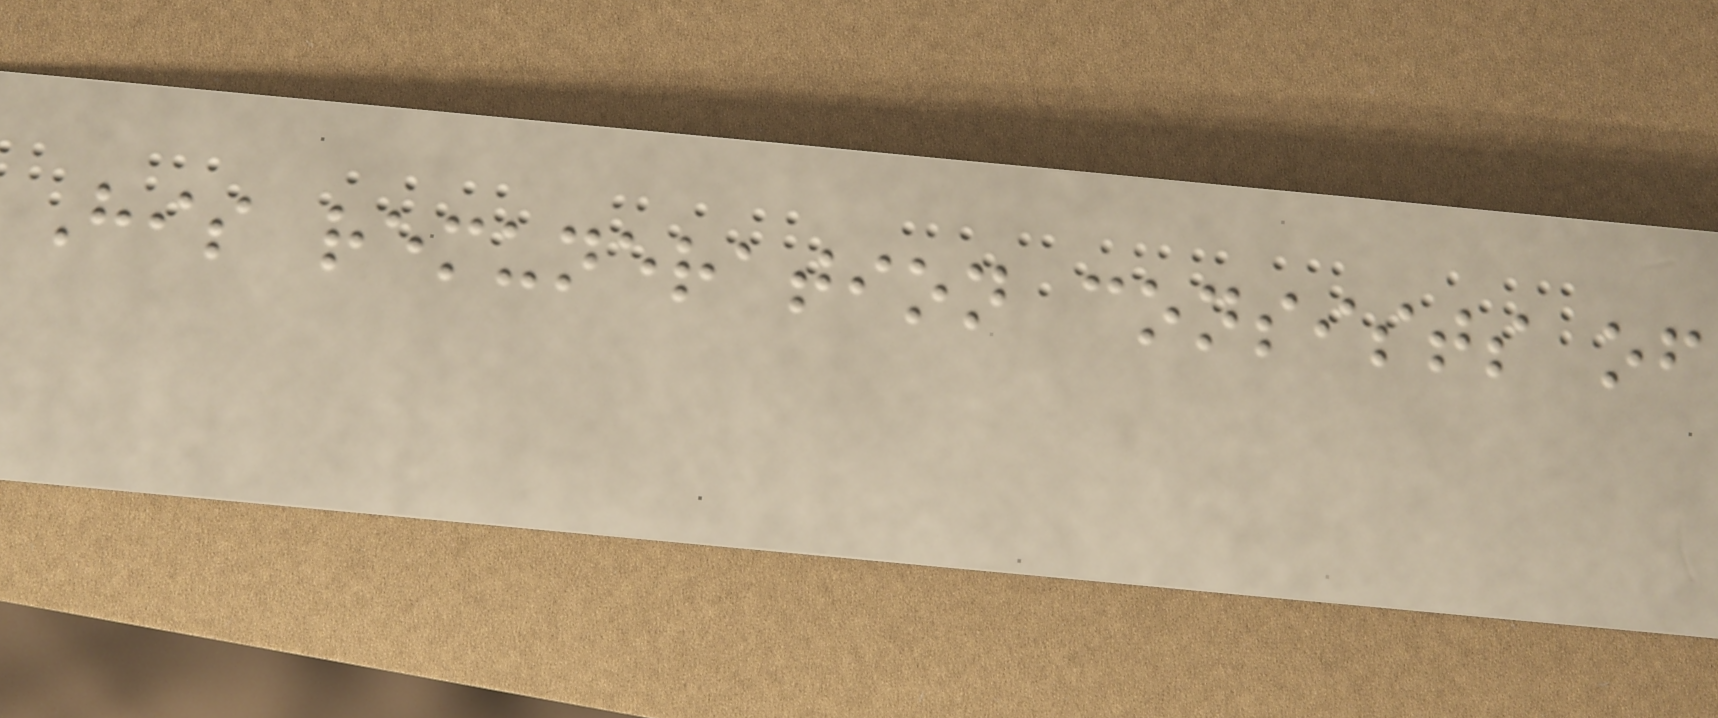His remuneration consists of
